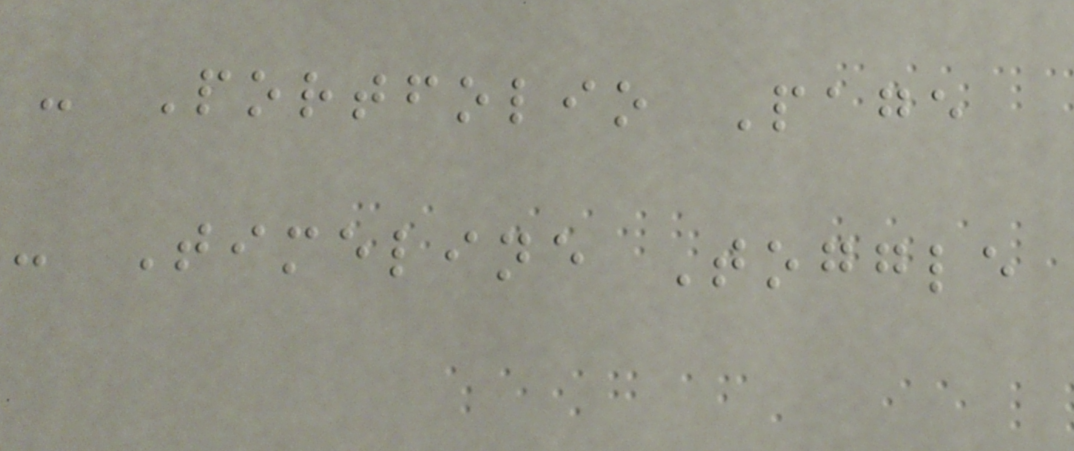- Portfolio Page
- Timeline Toggle
